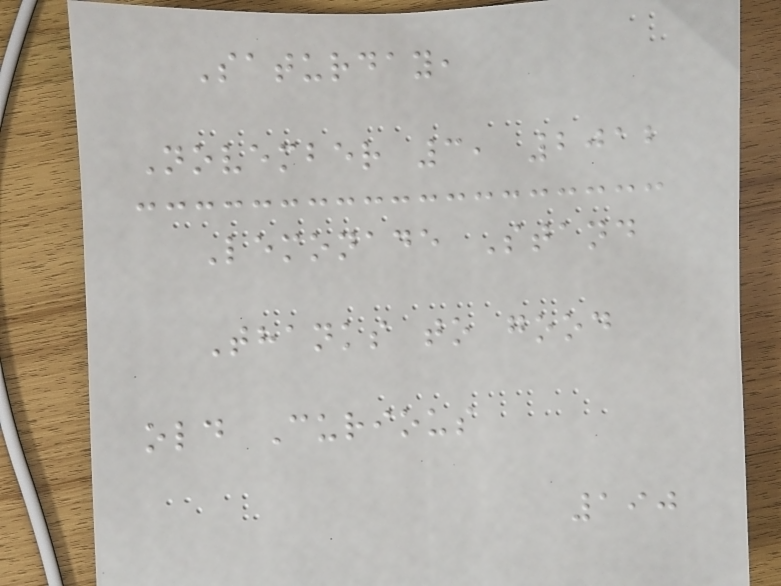Saturday,
November 3, 2012
Lemonade Stand
Thanks to good
old Curious
190
